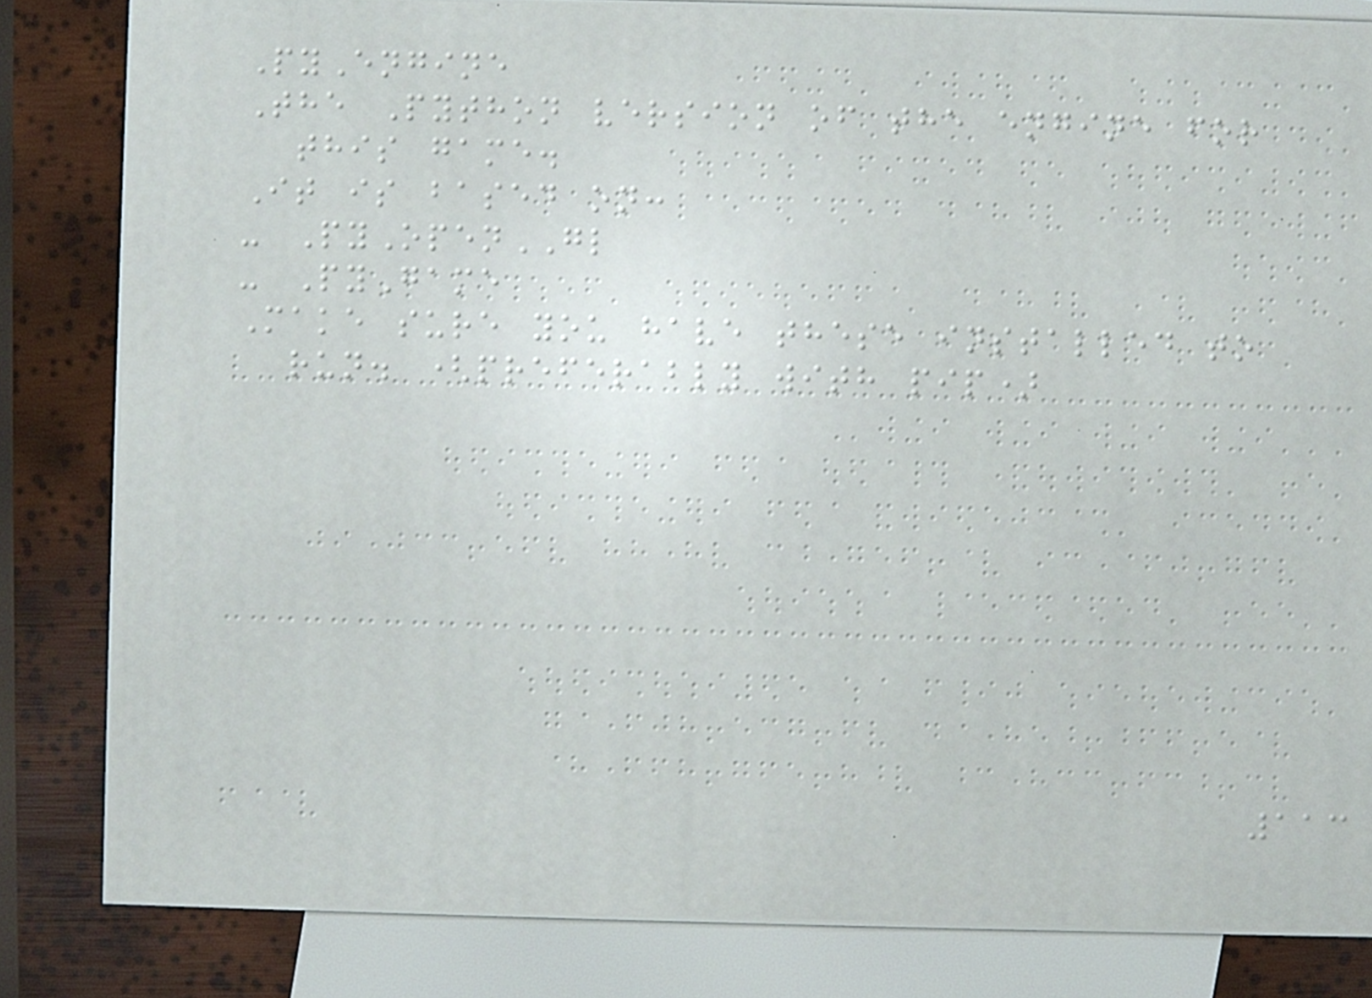PyEngine
The Python version of the engine for
this game.
It is based on:
- PyOpenGL
- PyGame
Make sure you have these installed to
run. (preferably with pip)
113
